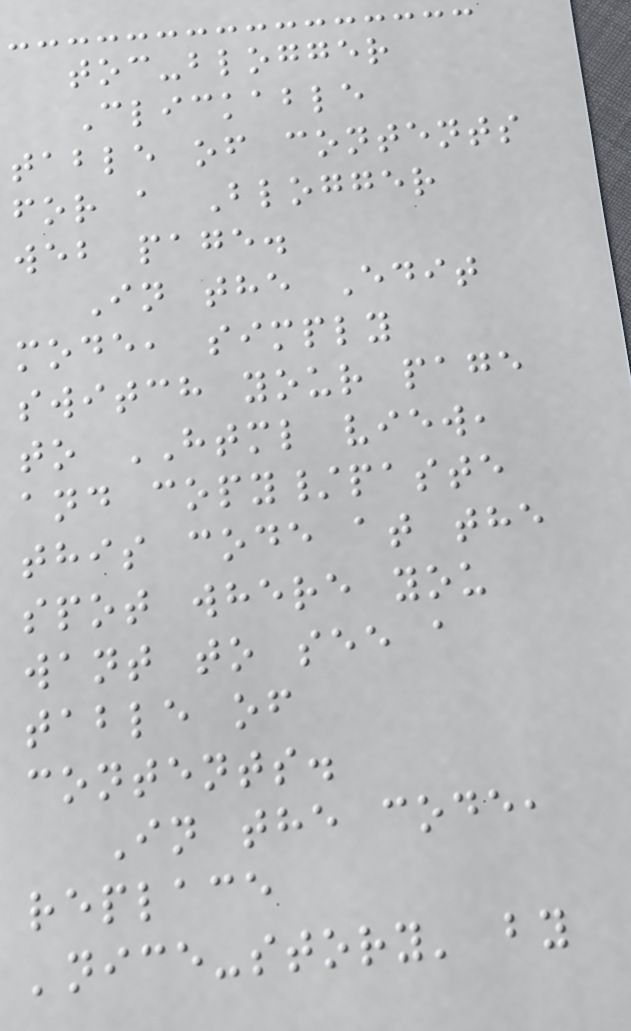toc-blogger
Clickable
table of contents
for a Blogger
web page.
In the Edit
mode, simply
switch your page
to HTML view,
and copy/paste
this code at the
spot where you
want to see a
table of
contents.
In the code,
replace
'nice-story' by
